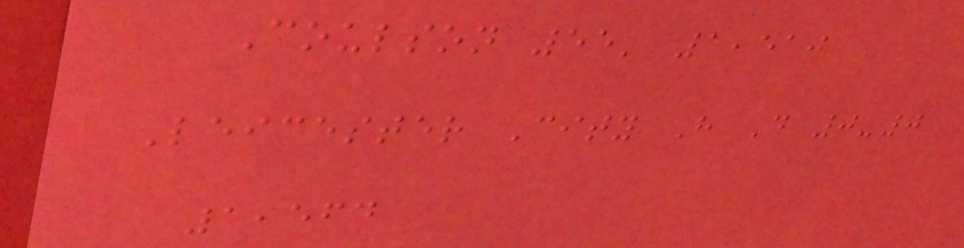Coulson 55' 1,510
Leicester City H D 0-0
1,564
